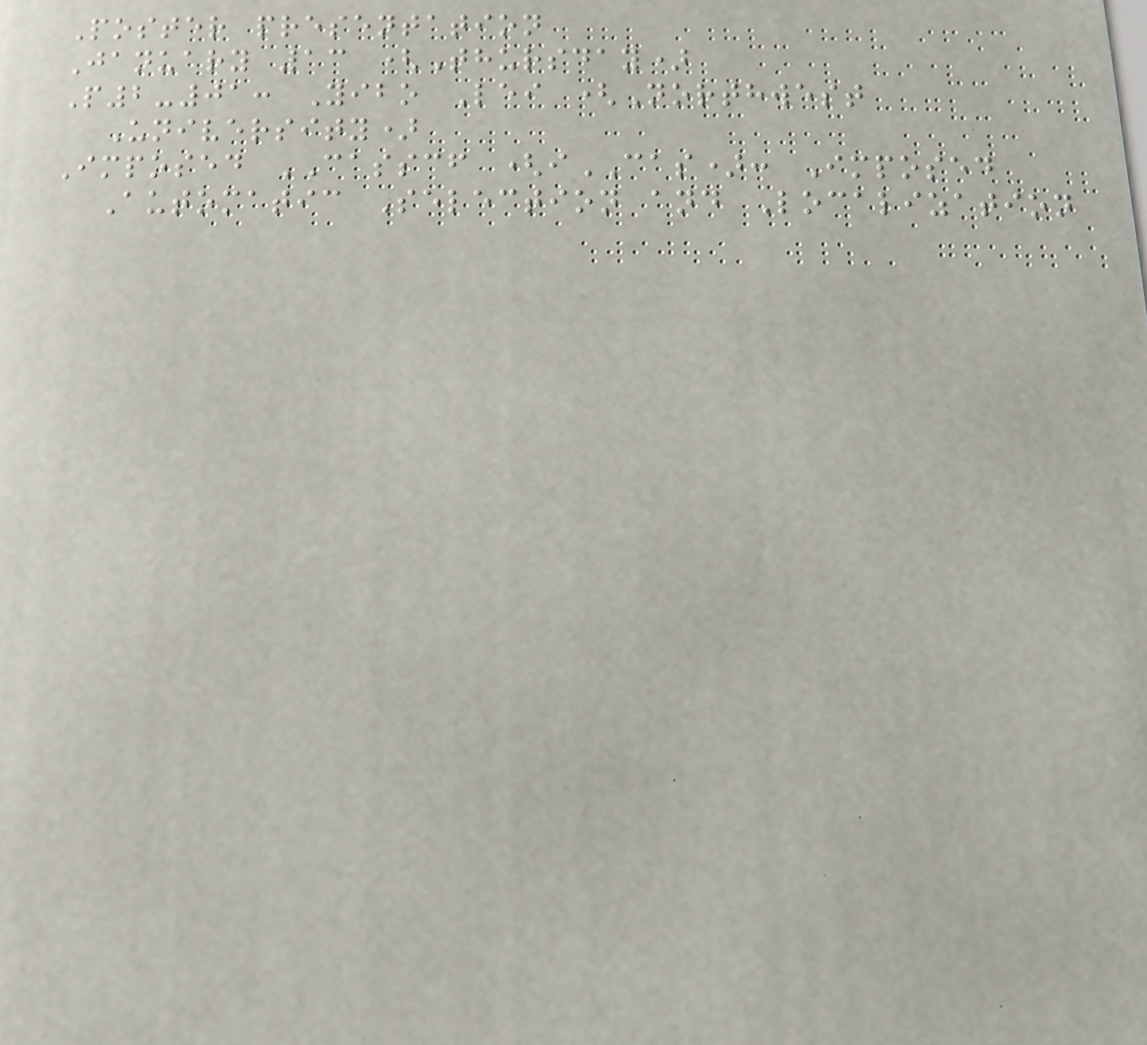Poster presentation
January 13 (Thursday)
P2-01: Yibo Lei (Northwest
University)
Imposed CASSCF (iCAS): Imposed
Automatic Selection and Localization
